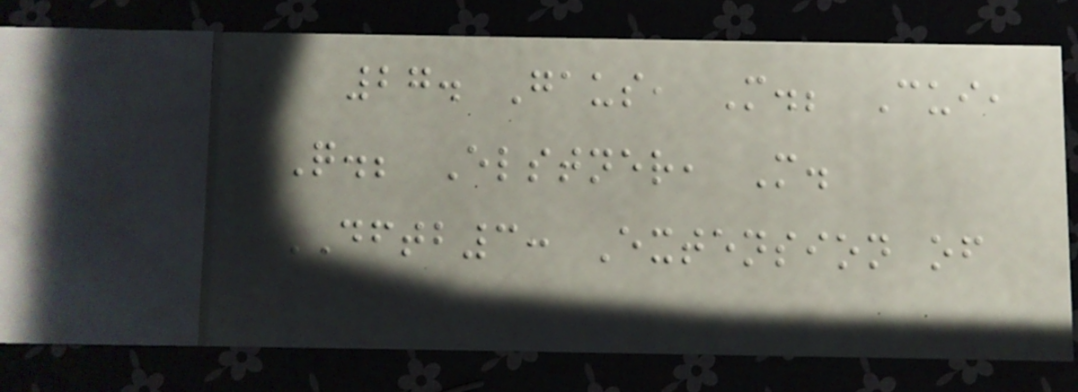27. Gaus, M.; Cui,
Q.; Elstner, M.
DFTB3: Extension of
